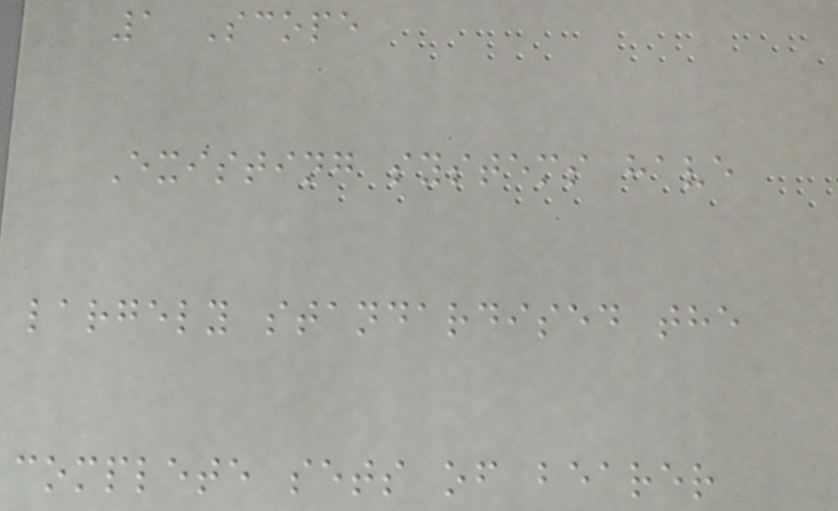1 Scope
Existing systems have
largely standardised the
complete sets of bearer
